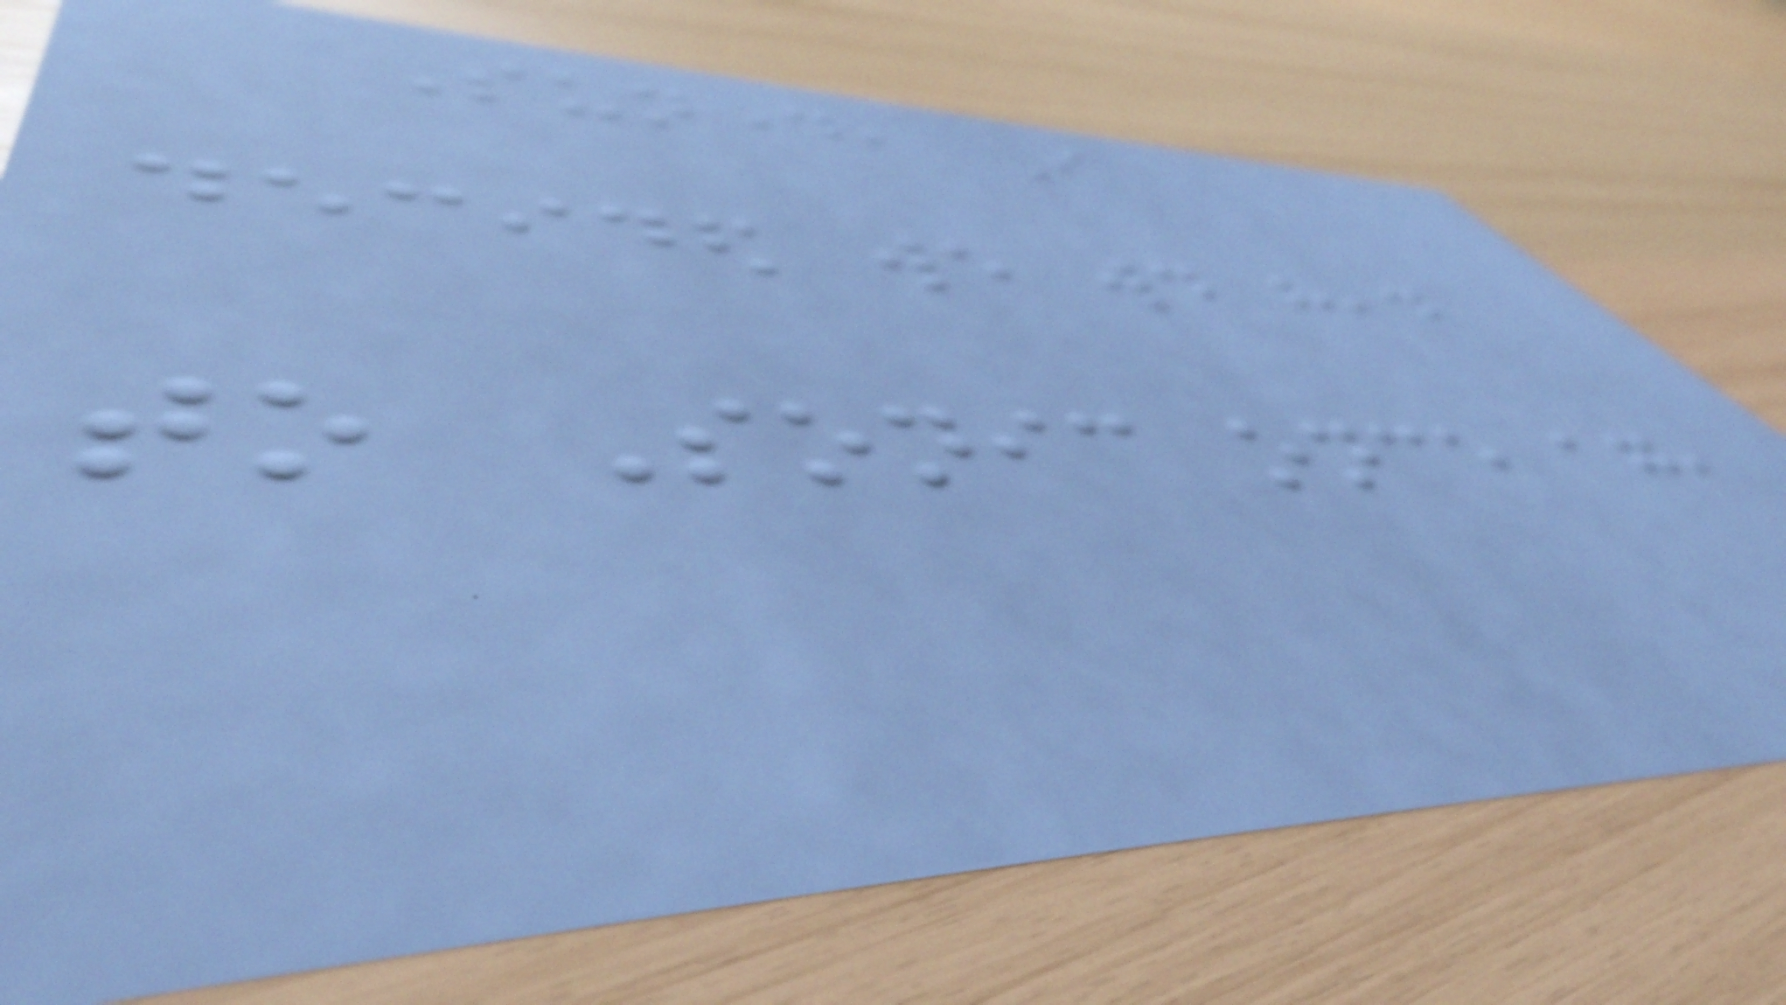Sunday, I
decided we would head
to Sonic once again,
